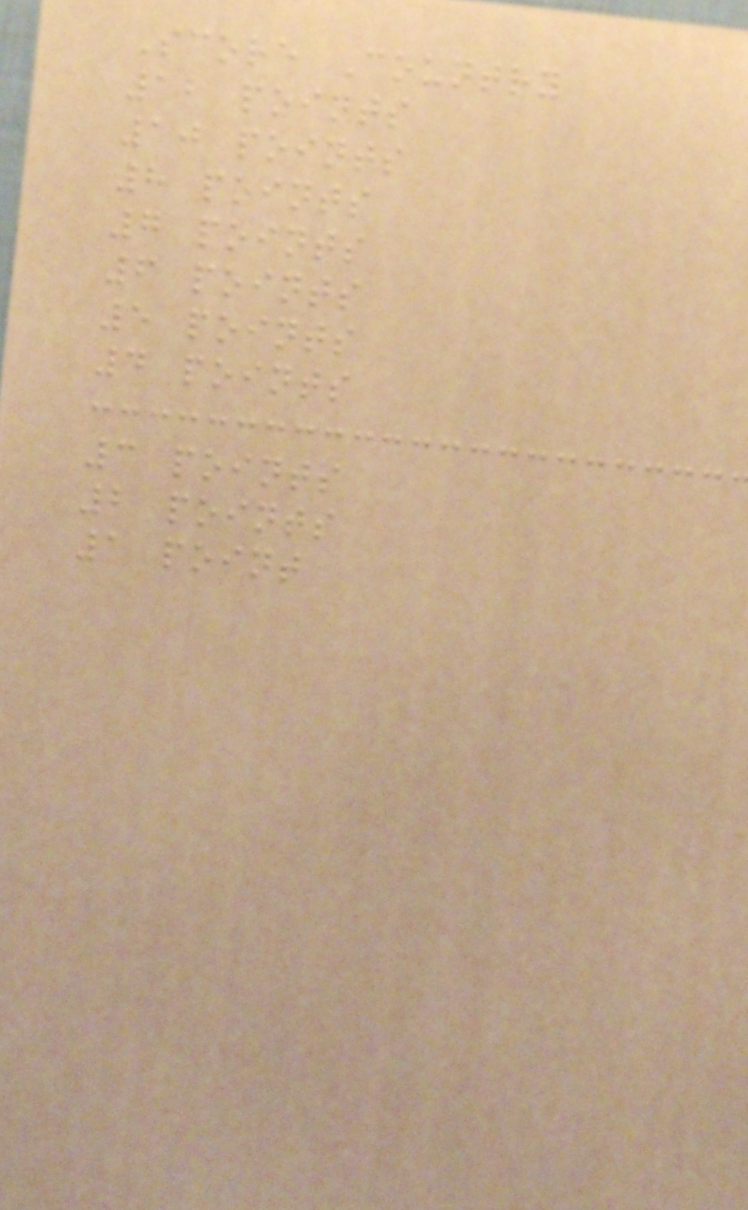Score Country
12 points
10 points
8 points
7 points
6 points
5 points
4 points
3 points
2 points
1 point
